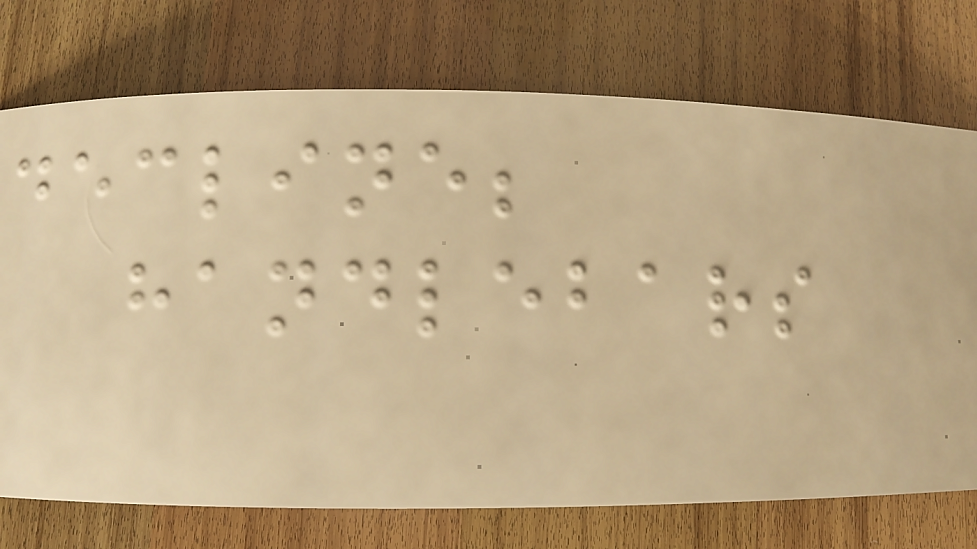decline;
handlebars
